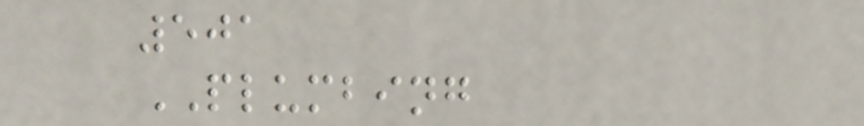501
PLUMBING
